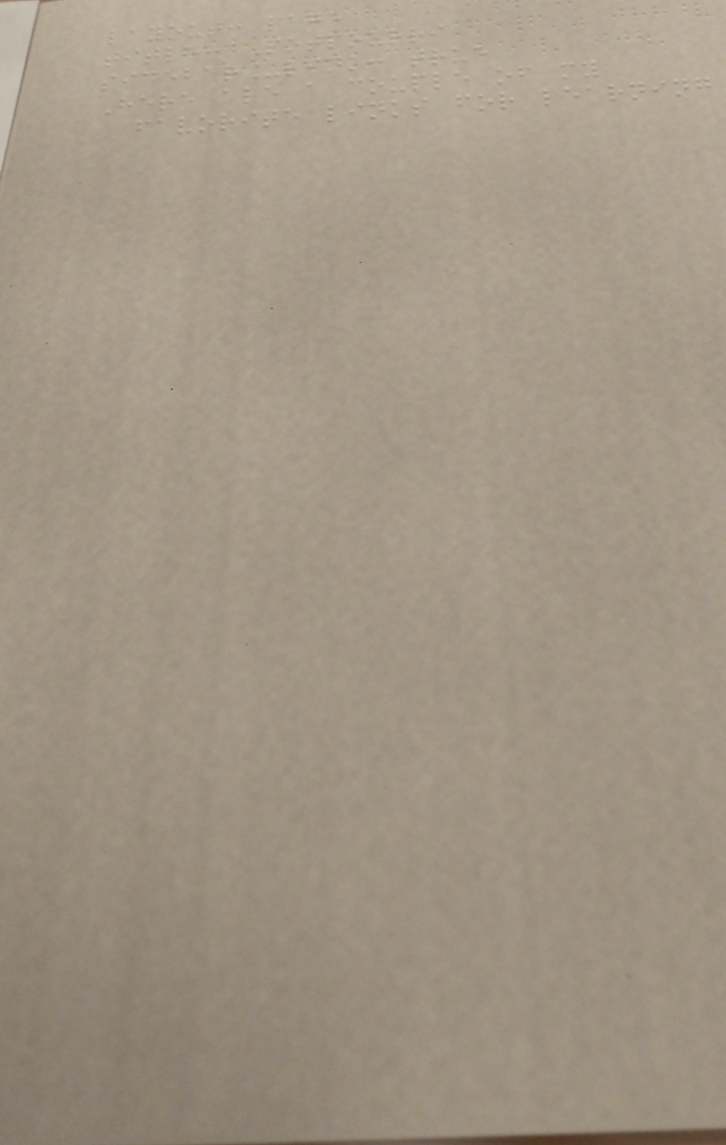layout: page
title: Potpourri
sidebar_link: true
Here are a couple of my
favorite links for learning
